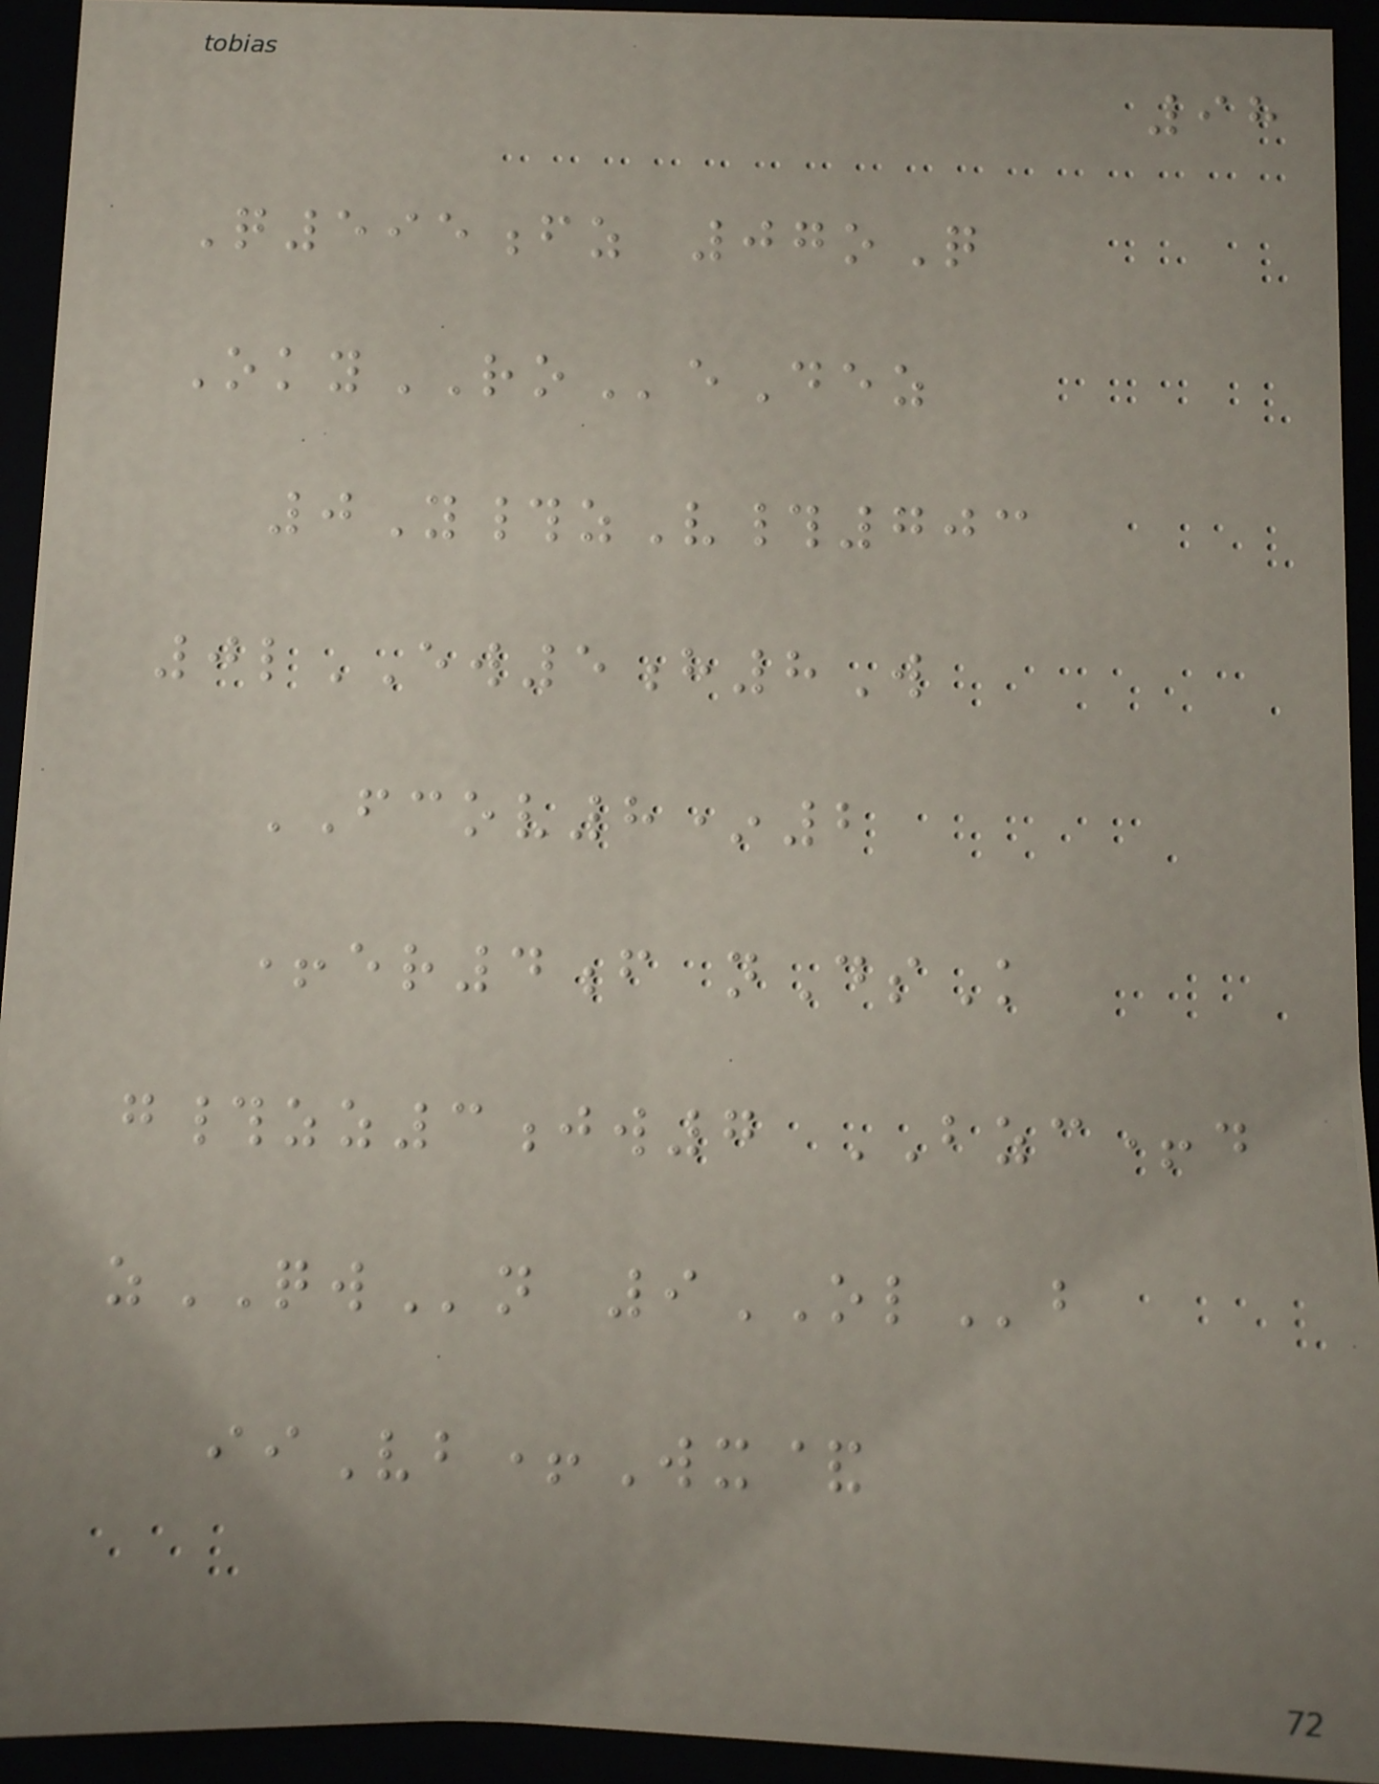98
Q595fz 07oQ
OkyROeDez
0Y#zV#703
0lEW5h8W
FCOV8*2
+er4f nDsK
g#zz3jw7 BZC+d
zQWn 9OLb
iiVb+Wx&
